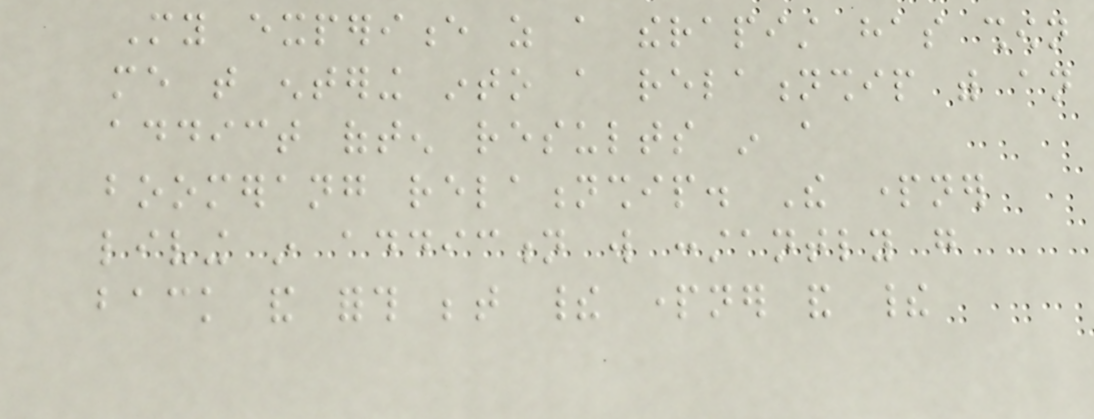My experience as a therapist has shown
me that entering into a relationship with an
addict often results in a
boomerang relationship. The partner
living in addiction will constantly go
back and forth between their partner and their
